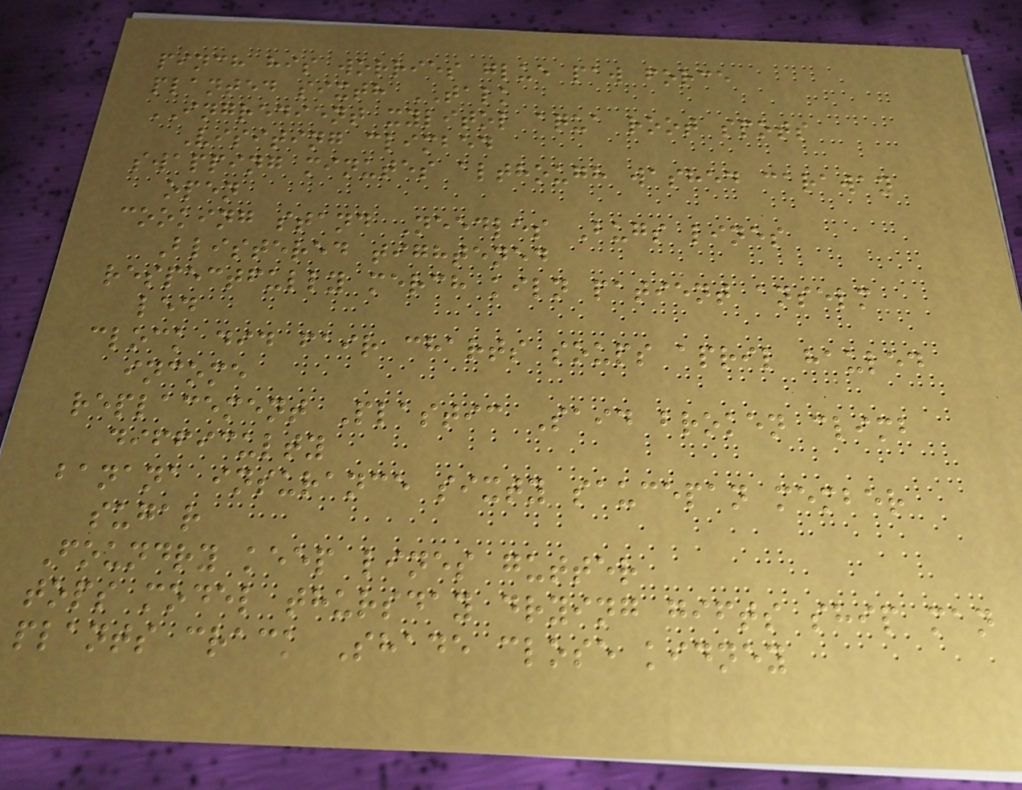pinch his worries glue paw force
planted sixth TALK
INGREDIENT xylitol aqua root spots
Visiting climbed
swapping minutes although washed caraway
open
cooking stand Needles Bugs lines
Blistered tightened
respectfully merch kiln patient anselm
led
clock did fair charts soups april hauled
income
replacement Plastic Said broken climb
difficulty
banana insurance sixty saucepan member
sugar
Foundry keep lines gutter
tops model thursday drying gifts ship man
plants crack Shade close kidney
